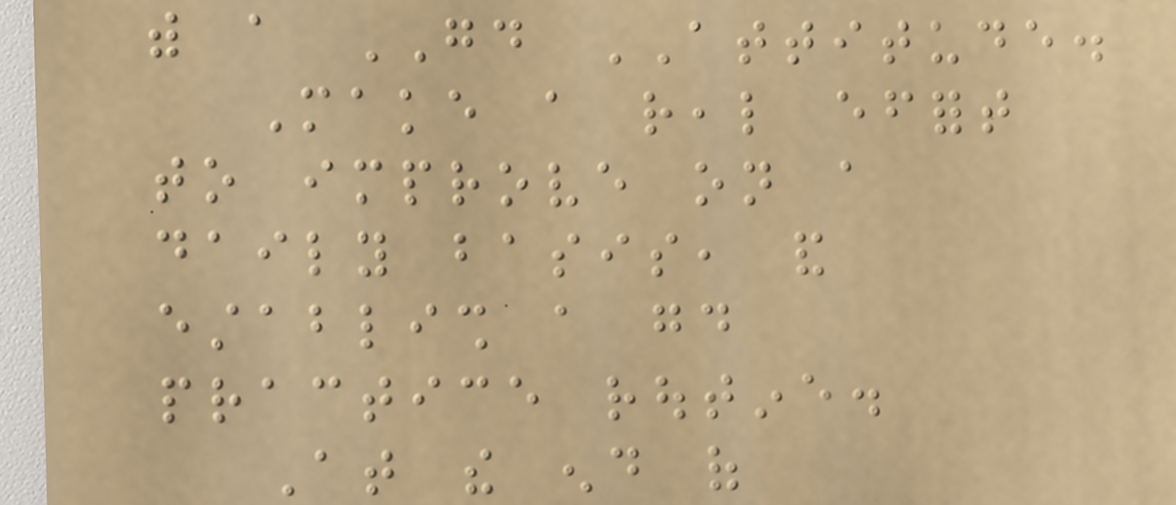with a GOOD ATTITUDE.
Make a real effort
to improve on a
daily basis, and
establish a good
practice routine.
At the end of
